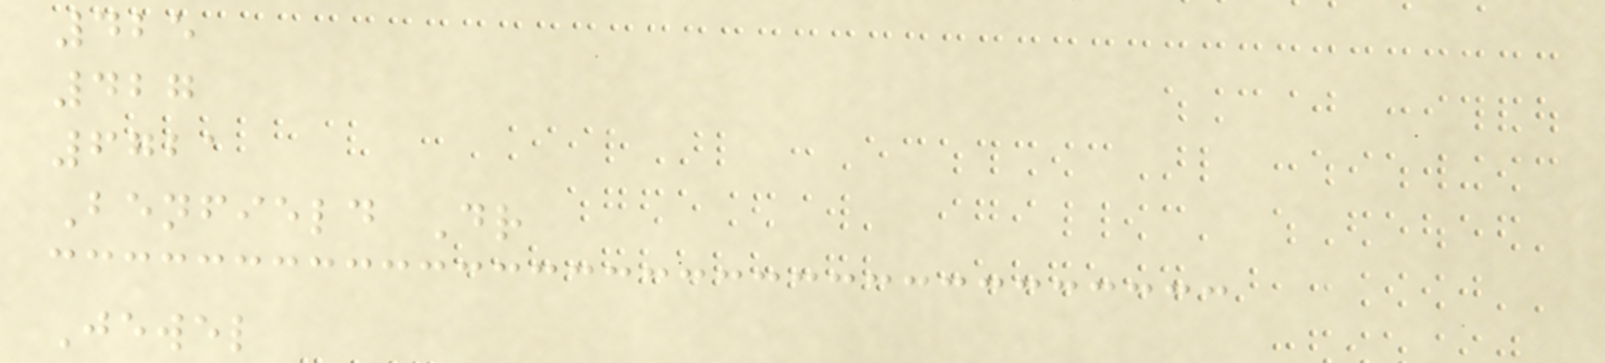425
427
6721
Benfield Dr
Jewel
